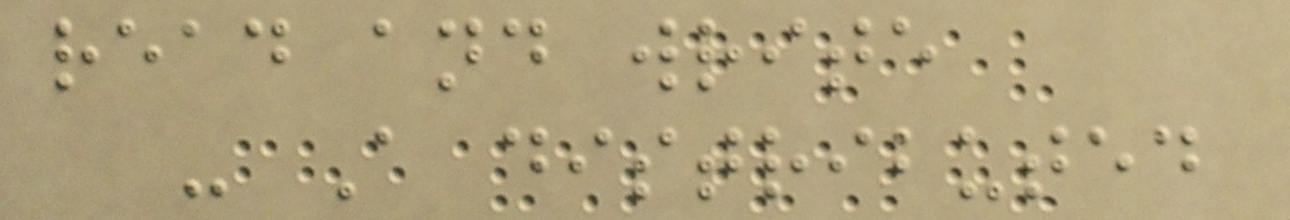read and write
- A distributed
